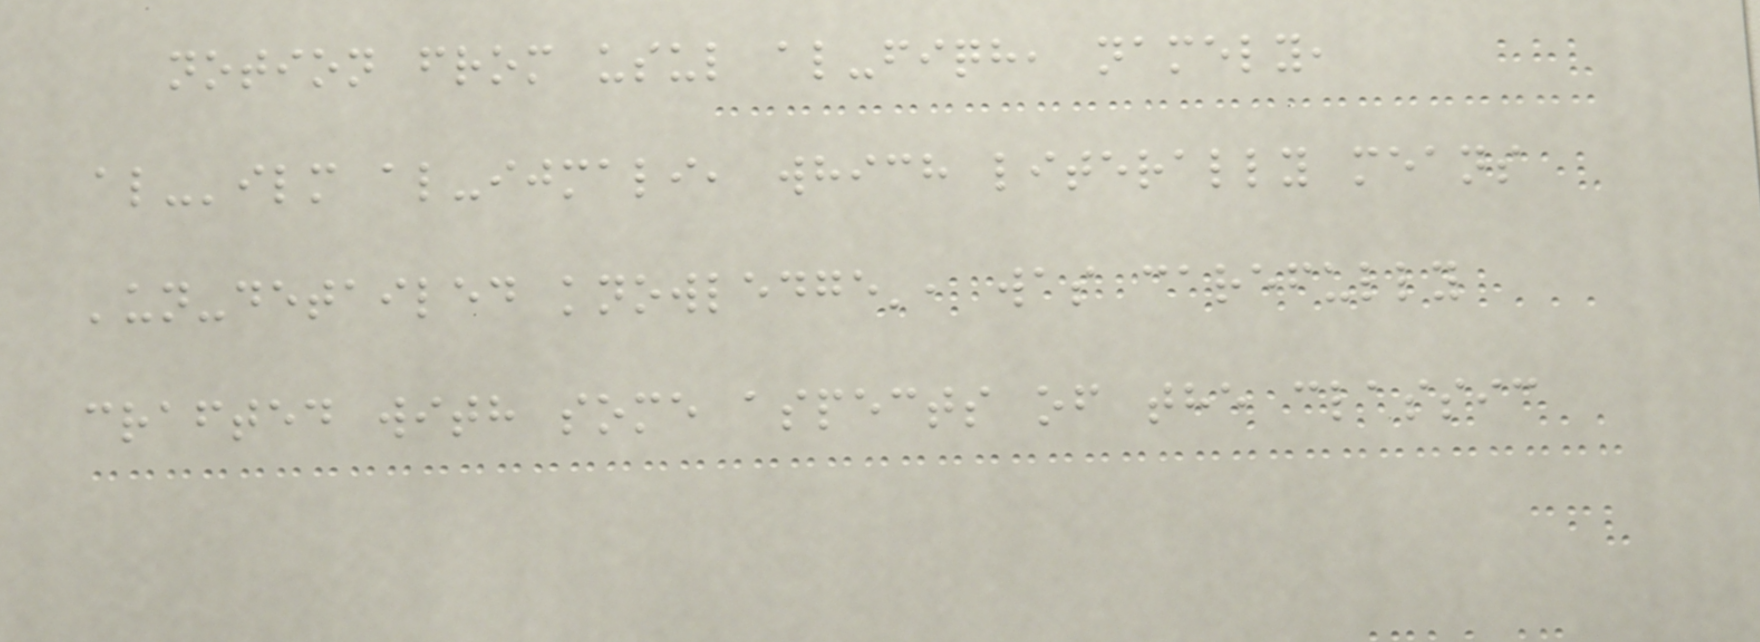notion from usul al-fiqh, namely,
al-'ilm al-ijmali, which literally means
'un-detailed knowledge', was carefully
crafted with some aspects of the classic
